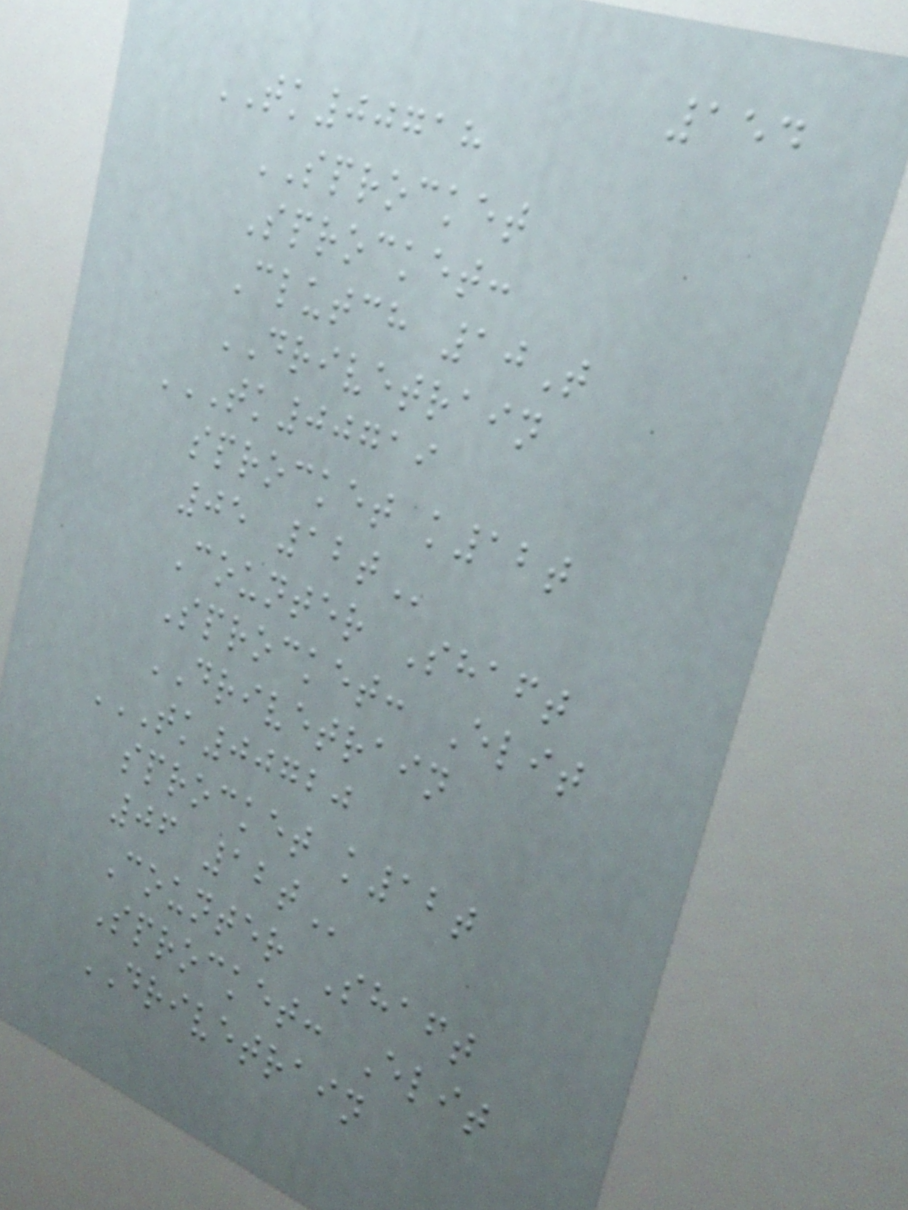154
TK00718
SPROCKET
Sprocket:
Clutch 10T
DRIVETRAIN
TK00719
SPROCKET K12T
05 12T
Counter Shaft
Sprocket: Elit
DRIVETRAIN
TK00720
SPROCKET K12T
06 12T
Counter Shaft
Sprocket: Elit
DRIVETRAIN
